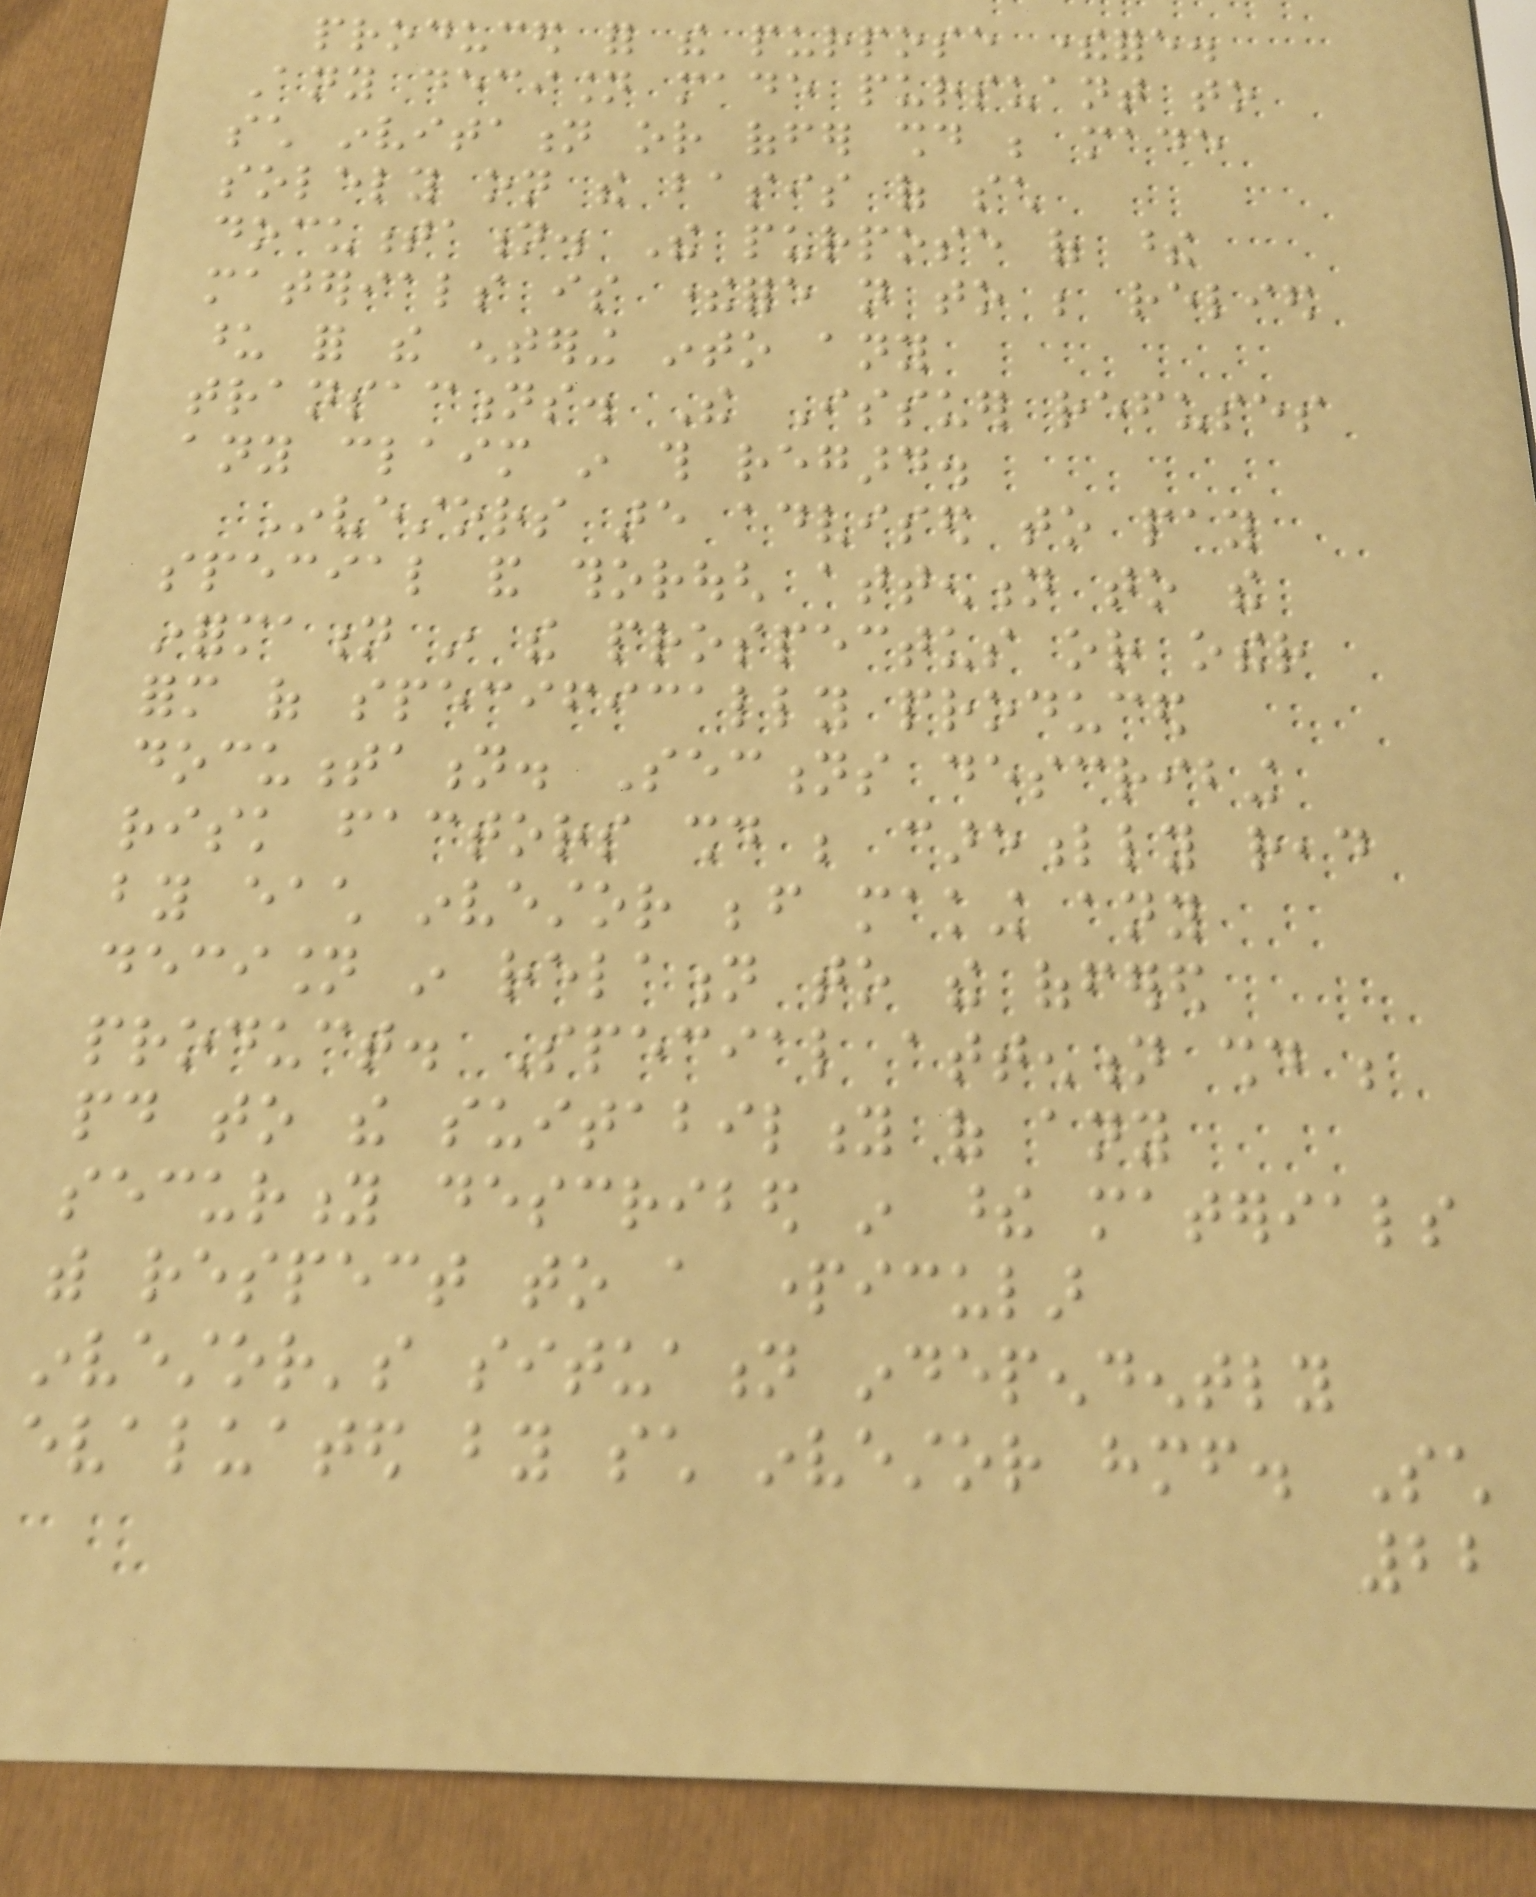produced for the purpose therefore.
Any decision made pursuant to
such invitation or offer should be made
solely on the basis of such
documentation. The purpose of these
materials is therefore not to be relied
upon for the entering into any
transactions. The Issuer refuses
any claim in this regard.
Investors are advised to pay
special and thorough attention to the
information in the prospectus or other
form of specifically produced
documentation. Sections describing
risk factors should be carefully read
by each investor before making any
decision in relation to the offered
product. Special attention should be
paid to the suitability of any
security described in these materials
with respect to a particular
investor's situation independently
evaluated by such investor himself. Such
22
